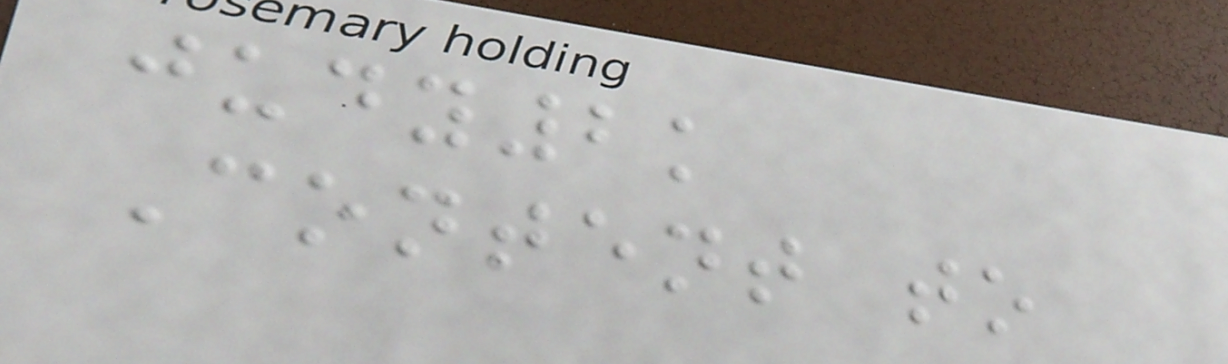judy2k
Content to
